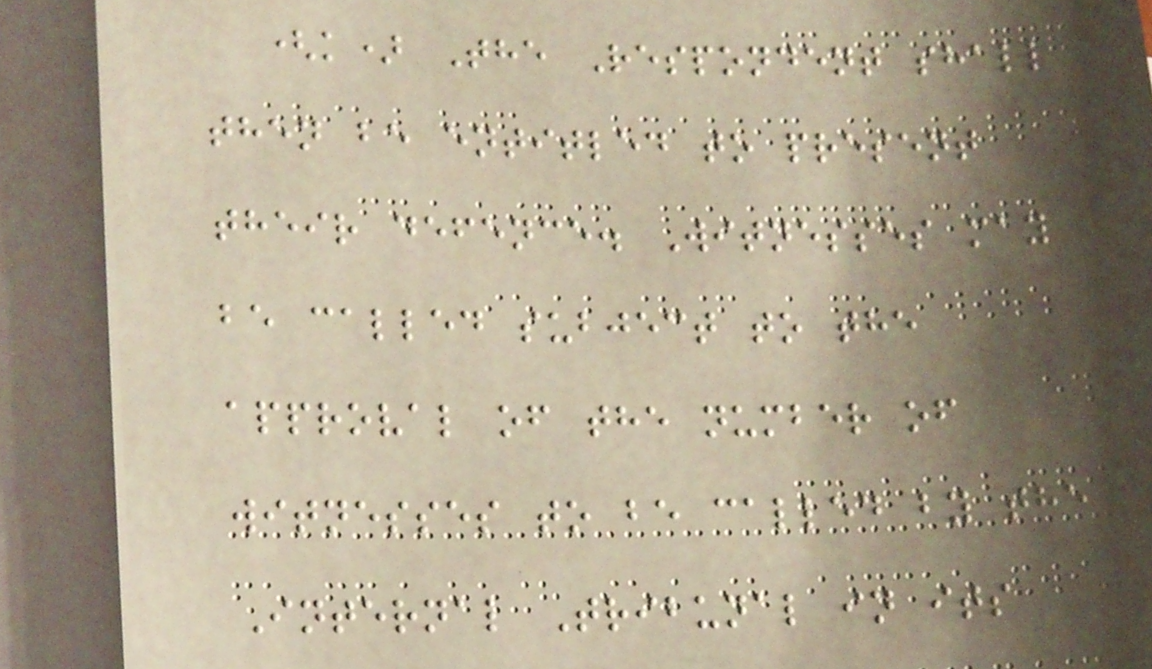(k) The Respondent shall
then be entitled to present
their defence. Witnesses may
be called subject to the
approval of the number of
witnesses to be called by the
Internal Tribunal in its
